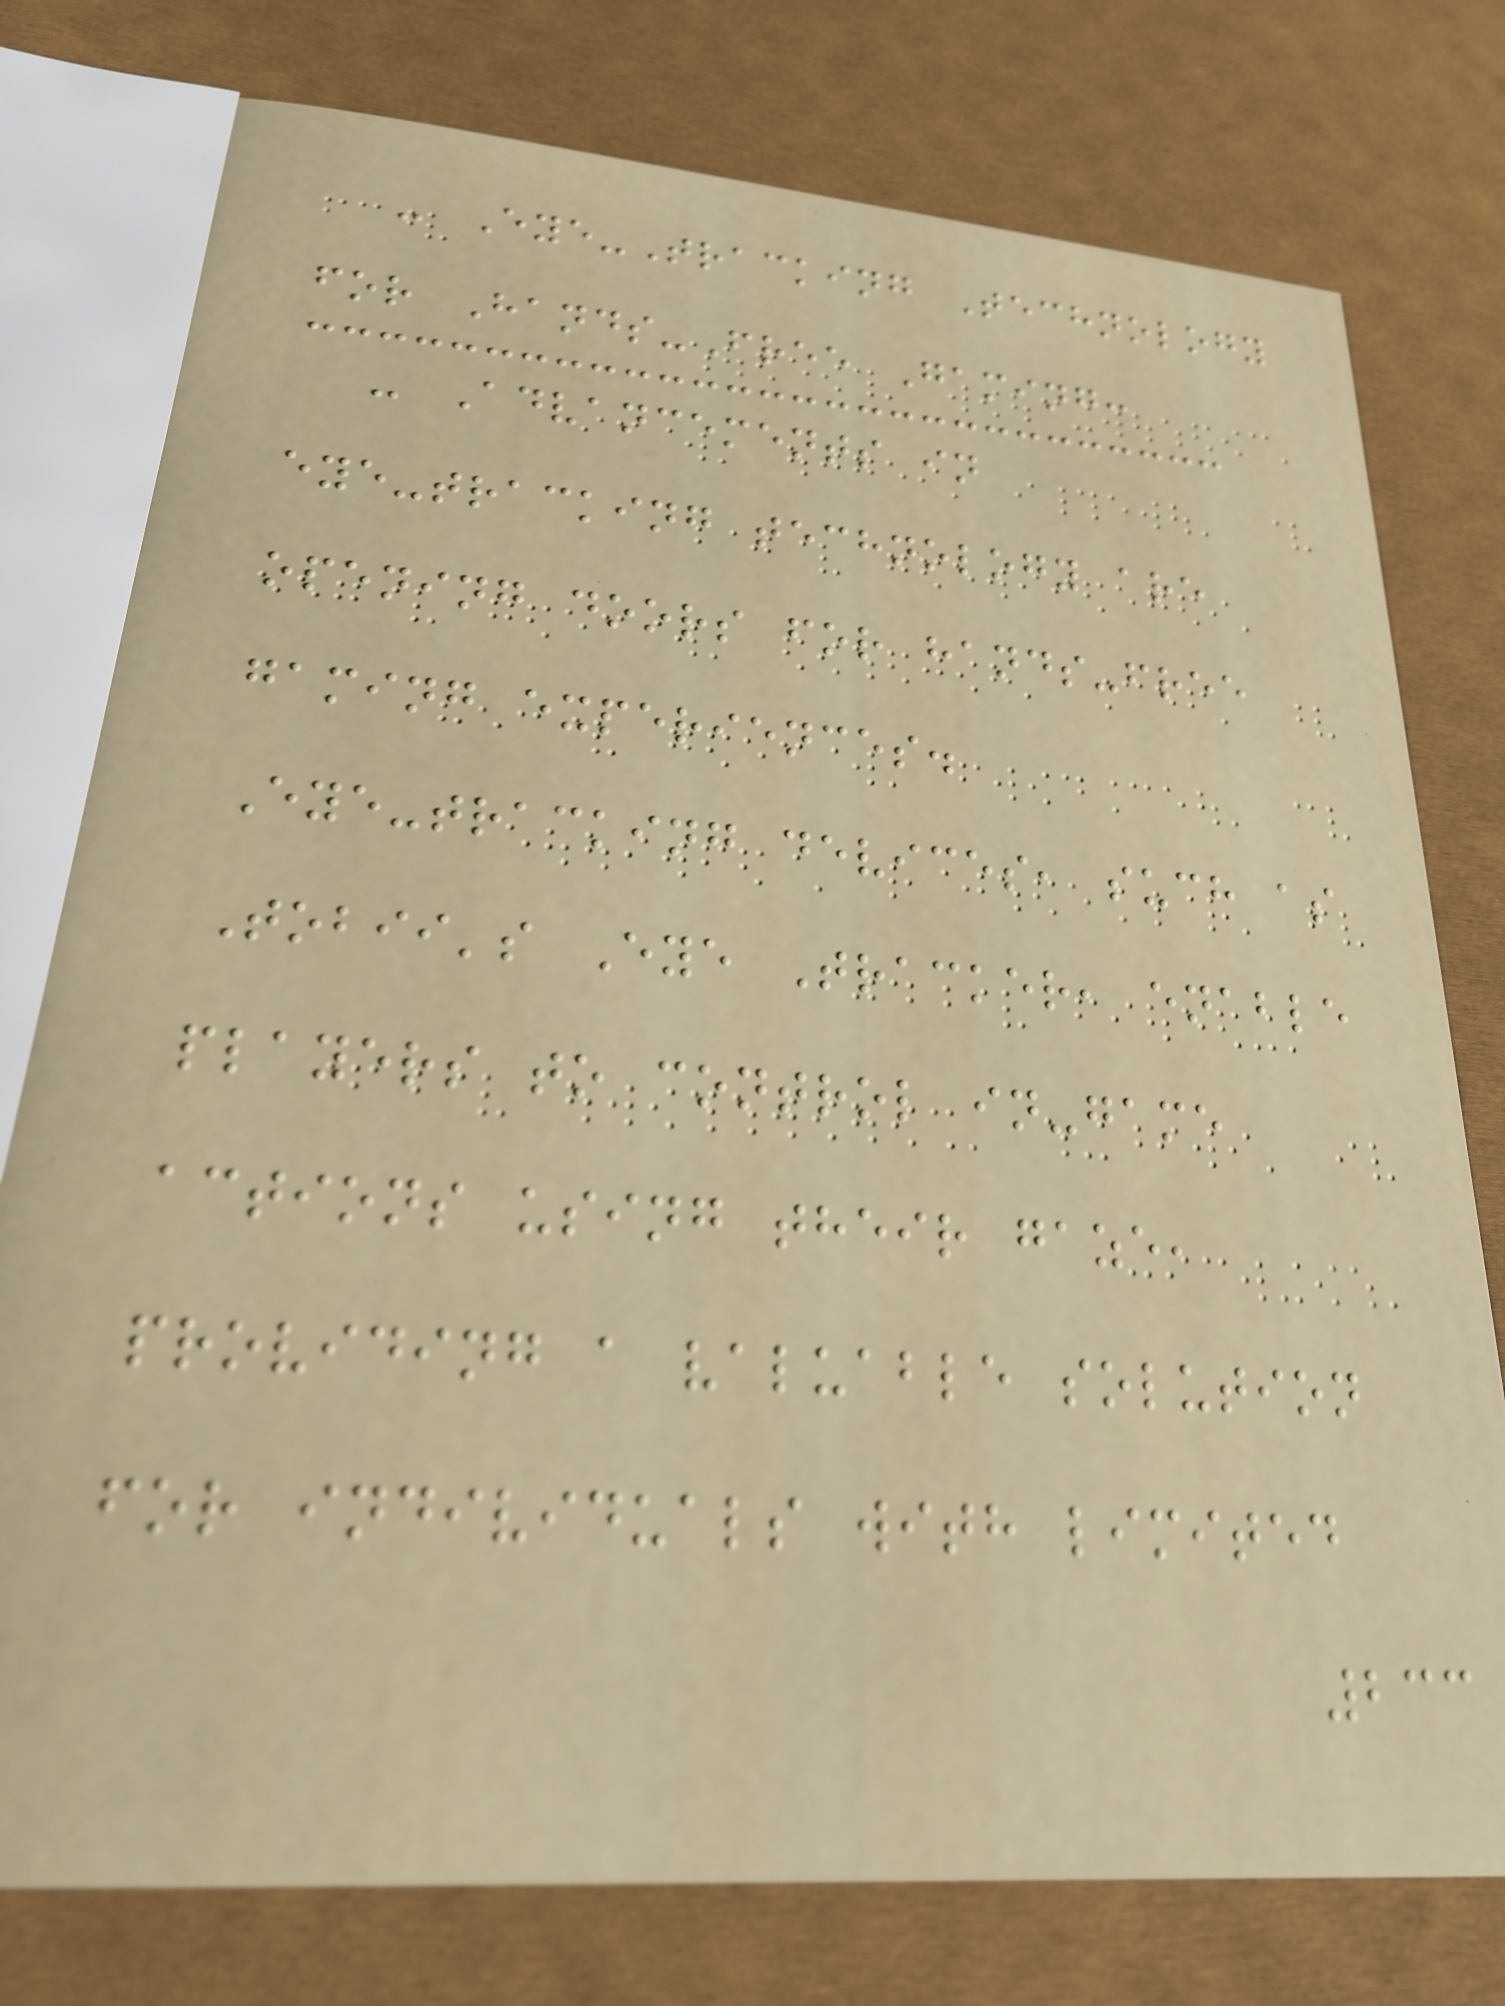- Eye-Tracking Technology
for Hands-Free Gaming:
- Advancements in
eye-tracking technology are
opening doors for hands-free
gaming experiences.
Eye-tracking devices, such as
Tobii's Eye Tracker, enable
players to control in-game
actions using their gaze,
providing a valuable solution
for individuals with limited
233
